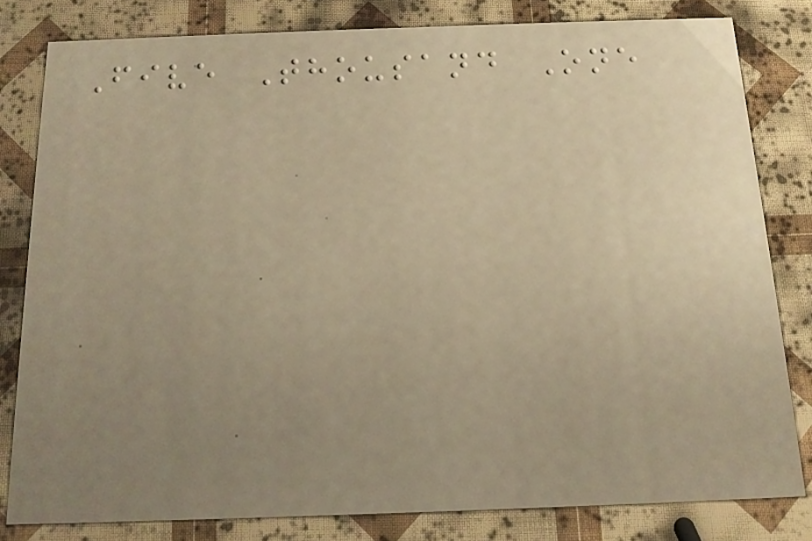Five Thousand One
